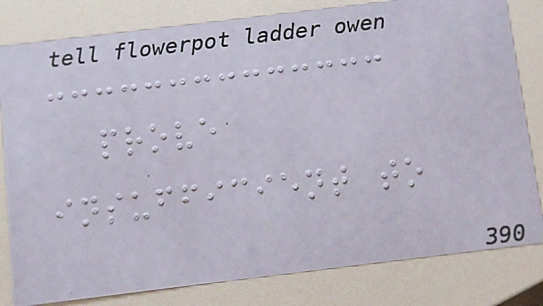prove
insufficient to
